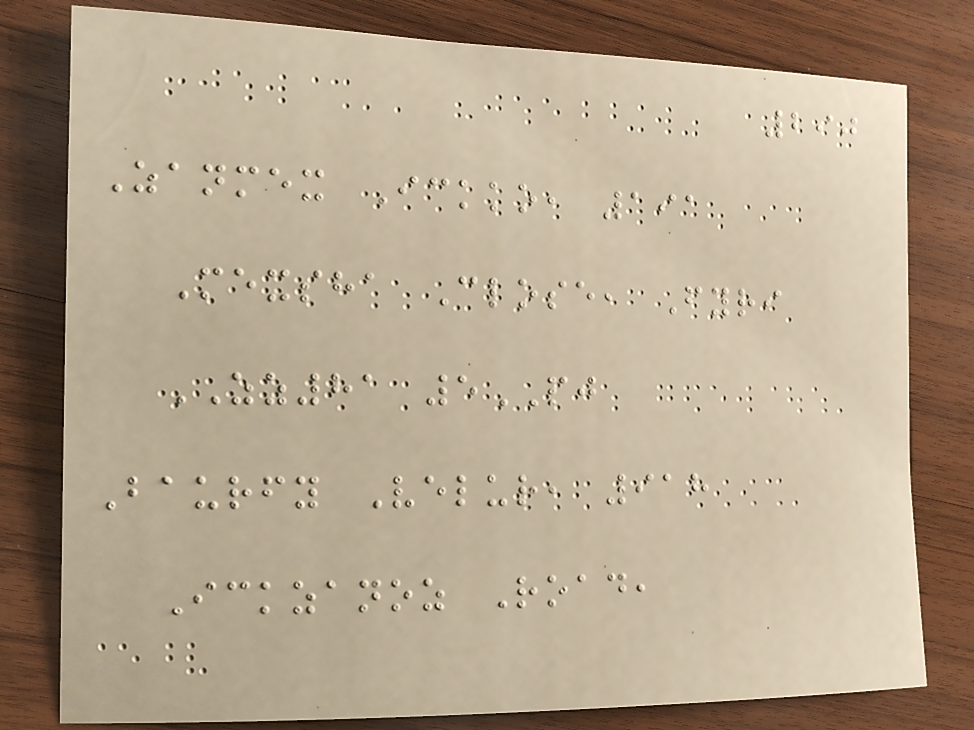290
Zanmex Ickko, 191
Mexsha Close, Fyri
ZZ81 5PJ
Baurfy Velur, 918
Ickzanoz Road,
